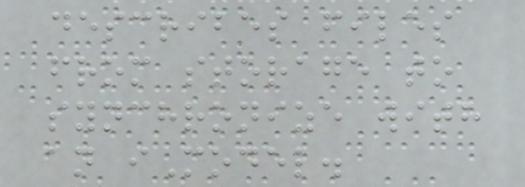describes files
from storage to
synchronize with
an iModel.
